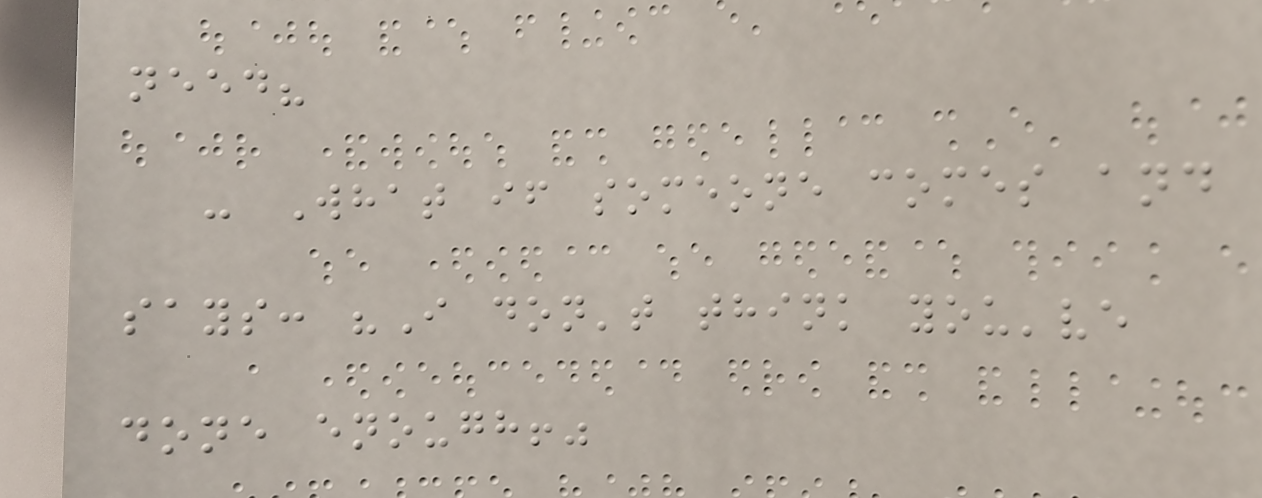need?
- What if someone comes and
says: "I don't think you've
done enough!"
